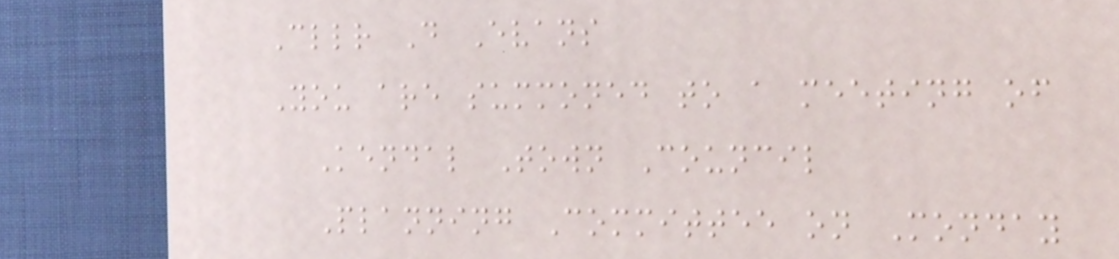Cllr D Evans
You are summoned to a meeting of
Kendal Town Council
Planning Committee on Monday
